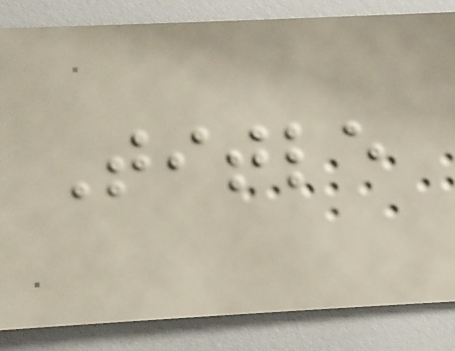Title
